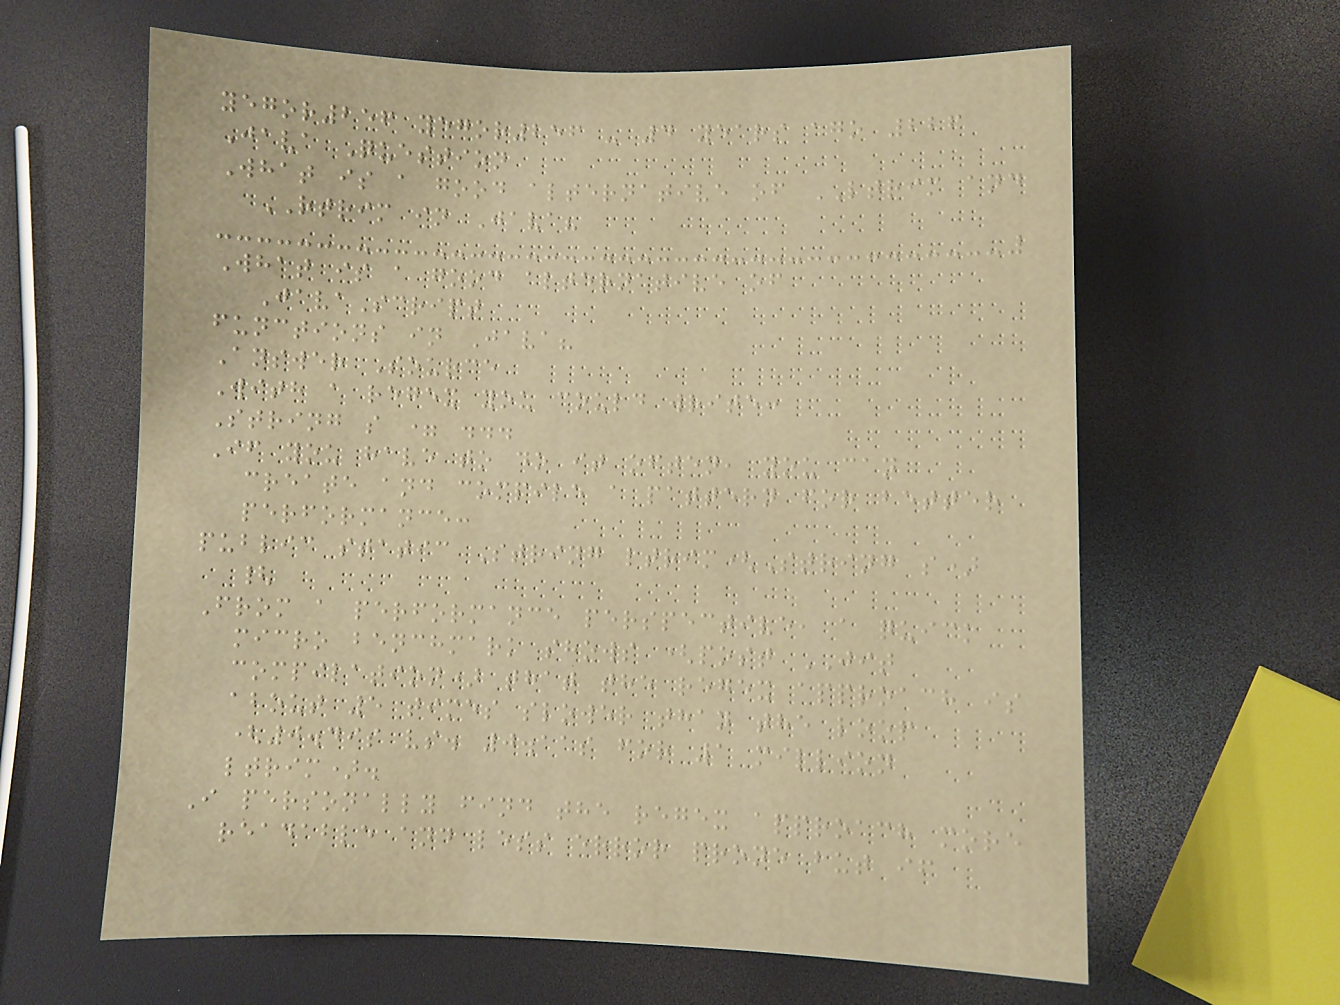yegor256 yegor256 - 4 years ago 226
Java Question
What is a good alternative of LTRIM and
RTRIM in Java?
What is a good alternative of
JavaScript
functions in Java?
Answer Source
With a regex you could write:
String s = ...
If you have to do it often, you can
create and compile a pattern for better
performance:
public static String ltrim(String s)
{
From a performance perspective, a quick
micro benchmark shows (post JIT
compilation) that the regex approach is
about 5 times slower than the loop
(0.49s vs. 0.11s for 1 million
ltrim).
I personally find the regex approach more
readable and less error prone but if
